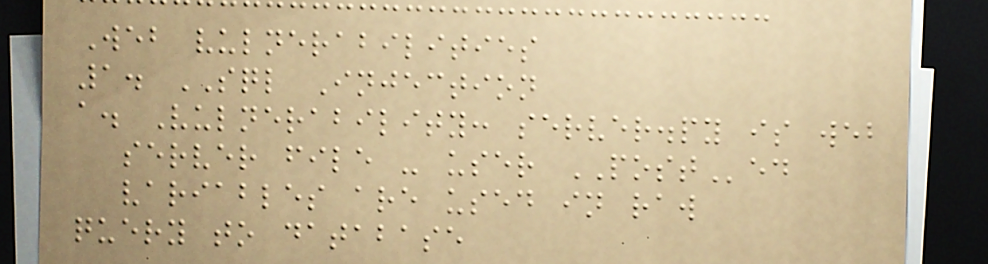Web vulnerabilities
1. SQL Injection
a. Vulnerability: server.py is web
server file - user POSTed
variables are used in raw
query to database
